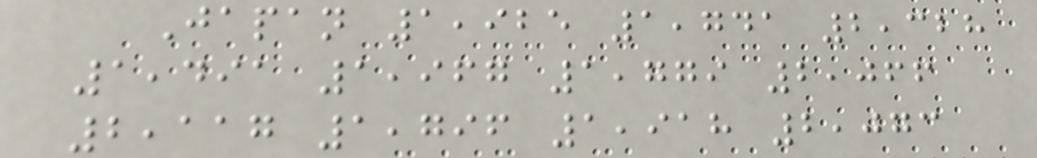Japan 1,925 1,741 2,328
1,491 1,967 1,779 2,066
2,117 1,796 1,918 2,073
